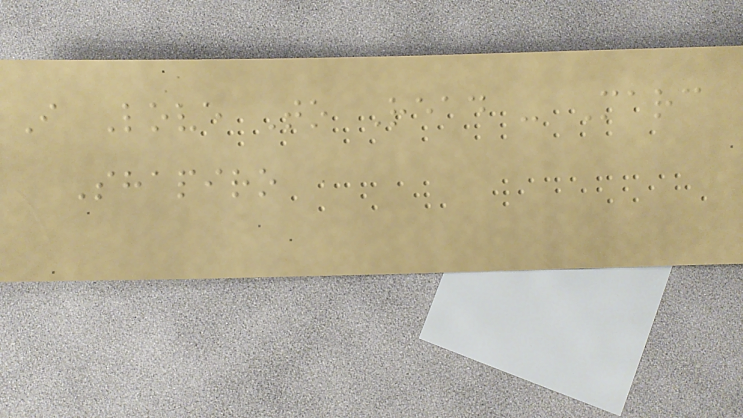I Love To Read - Marc
Shapiro
